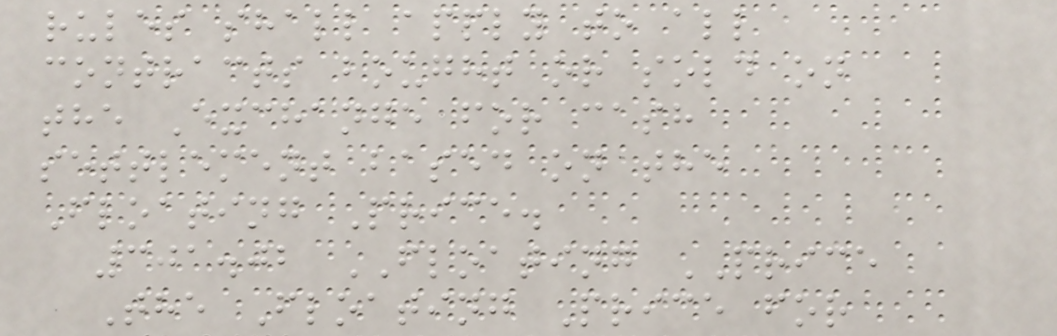rules shall apply to all
contracts bought or sold on
the Exchange for cash
settlement based on the
Floating Price.
301.02 FLOATING PRICE
The Floating Price for
